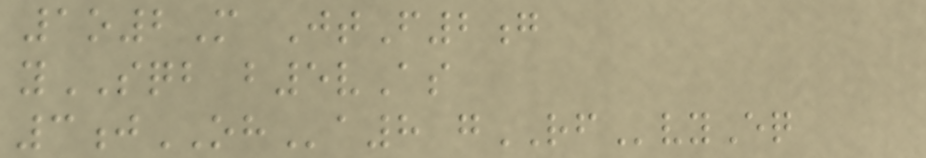1o2M JtF2g
ySQB b5vAs
3jOHa8 gRFvyEq
